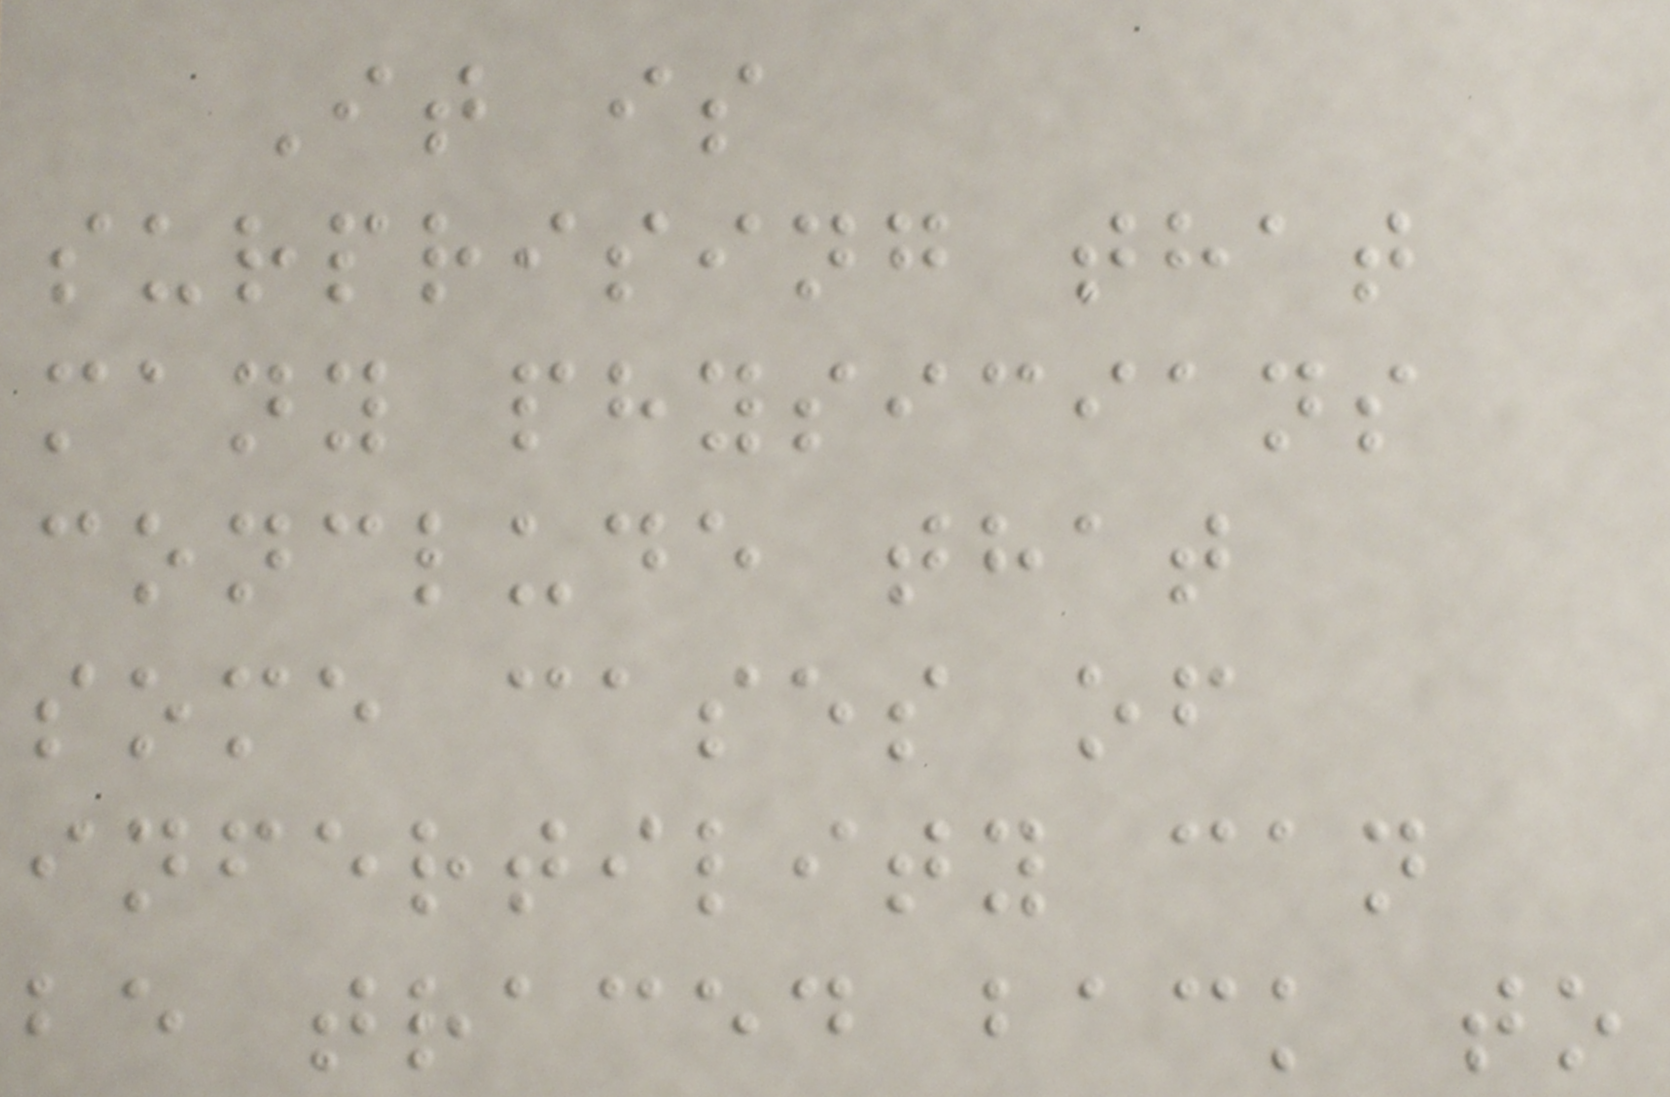It is
surprising that
many physicians
conclude that
some cases of
infertility can
be traced back to
